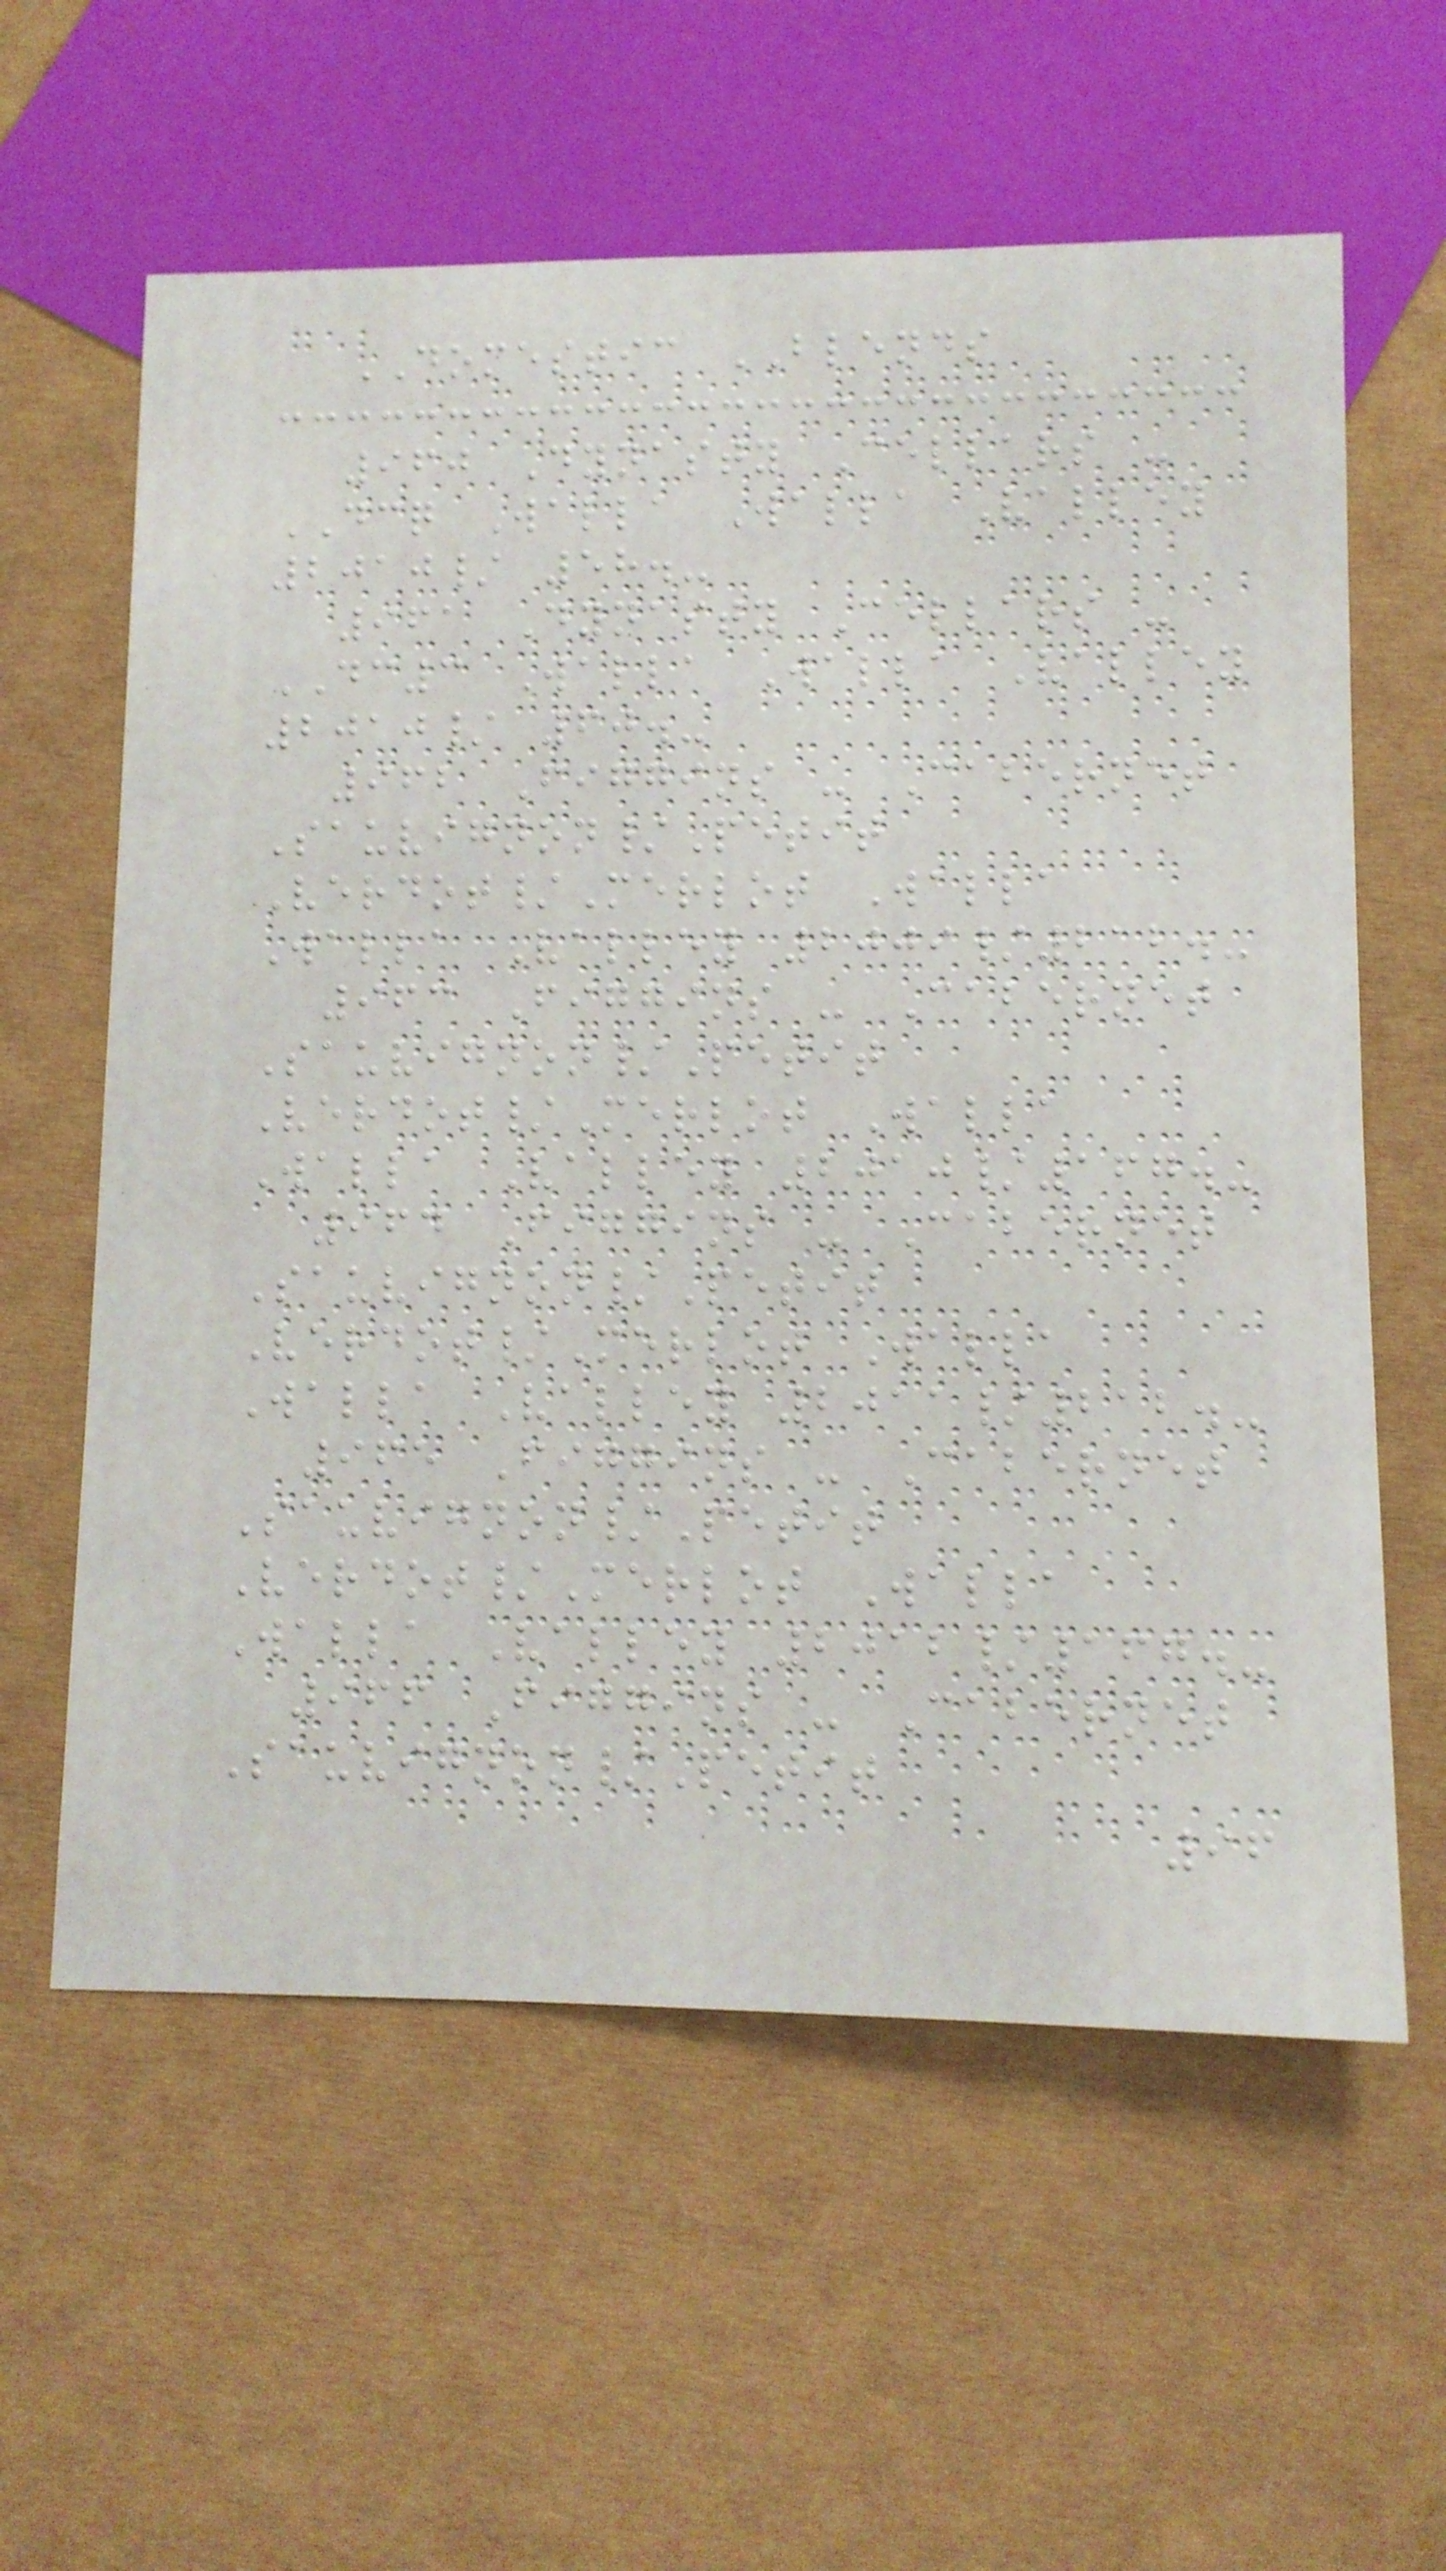DOMESTIC BLENDS
960 Dynasty Cellars -
DCQ Walla Walla Valley
2010/ 58.-
961 Dynasty Cellars -
DC3 Walla Walla Valley
2010/ 60.-
962 Figgins - Cabernet
Sauvignon/Petit
Verdot/Merlot Walla
Walla Valley 2009/212.-
963 Figgins - Cabernet
Sauvignon/Petit
Verdot/Merlot Walla
Walla Valley 2010/167.-
964 Figgins - Cabernet
Sauvignon/Petit
Verdot/Merlot Walla
Walla Valley 2011/212.-
965 Figgins - Cabernet
Sauvignon/Petit
Verdot/Merlot Walla
Walla Valley 2012/167.-
966 Figgins - Cabernet
Sauvignon/Petit
96
